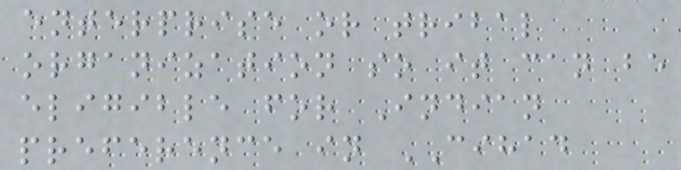enterprise or tribal
organization so it can be
eligible for Indian
preference in CIHAD
